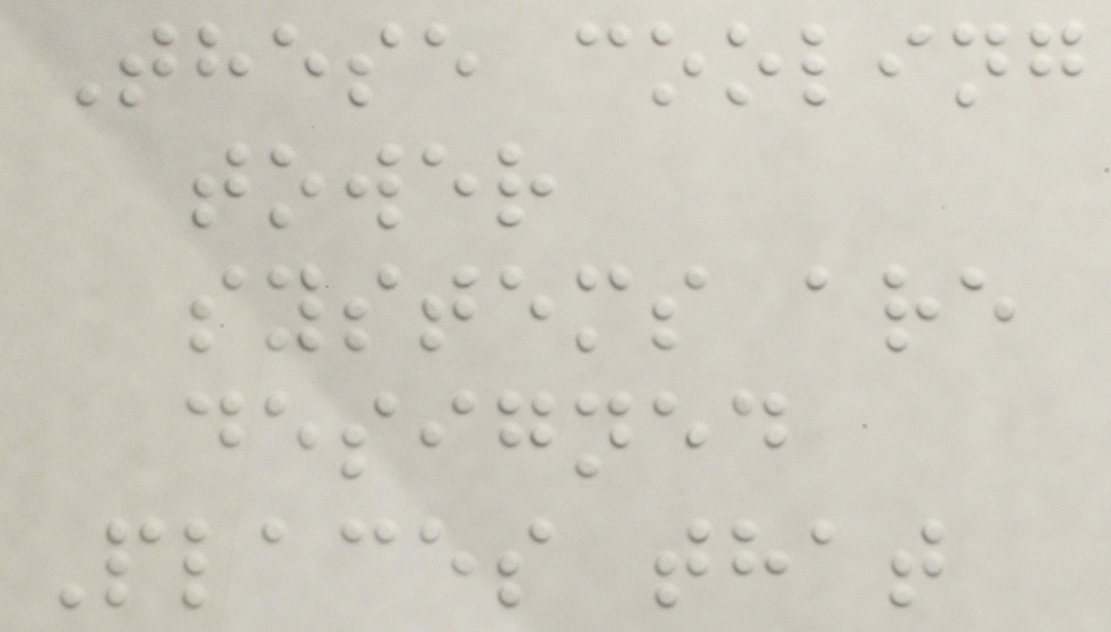These cooling
tower
systems are
designed
Places that
